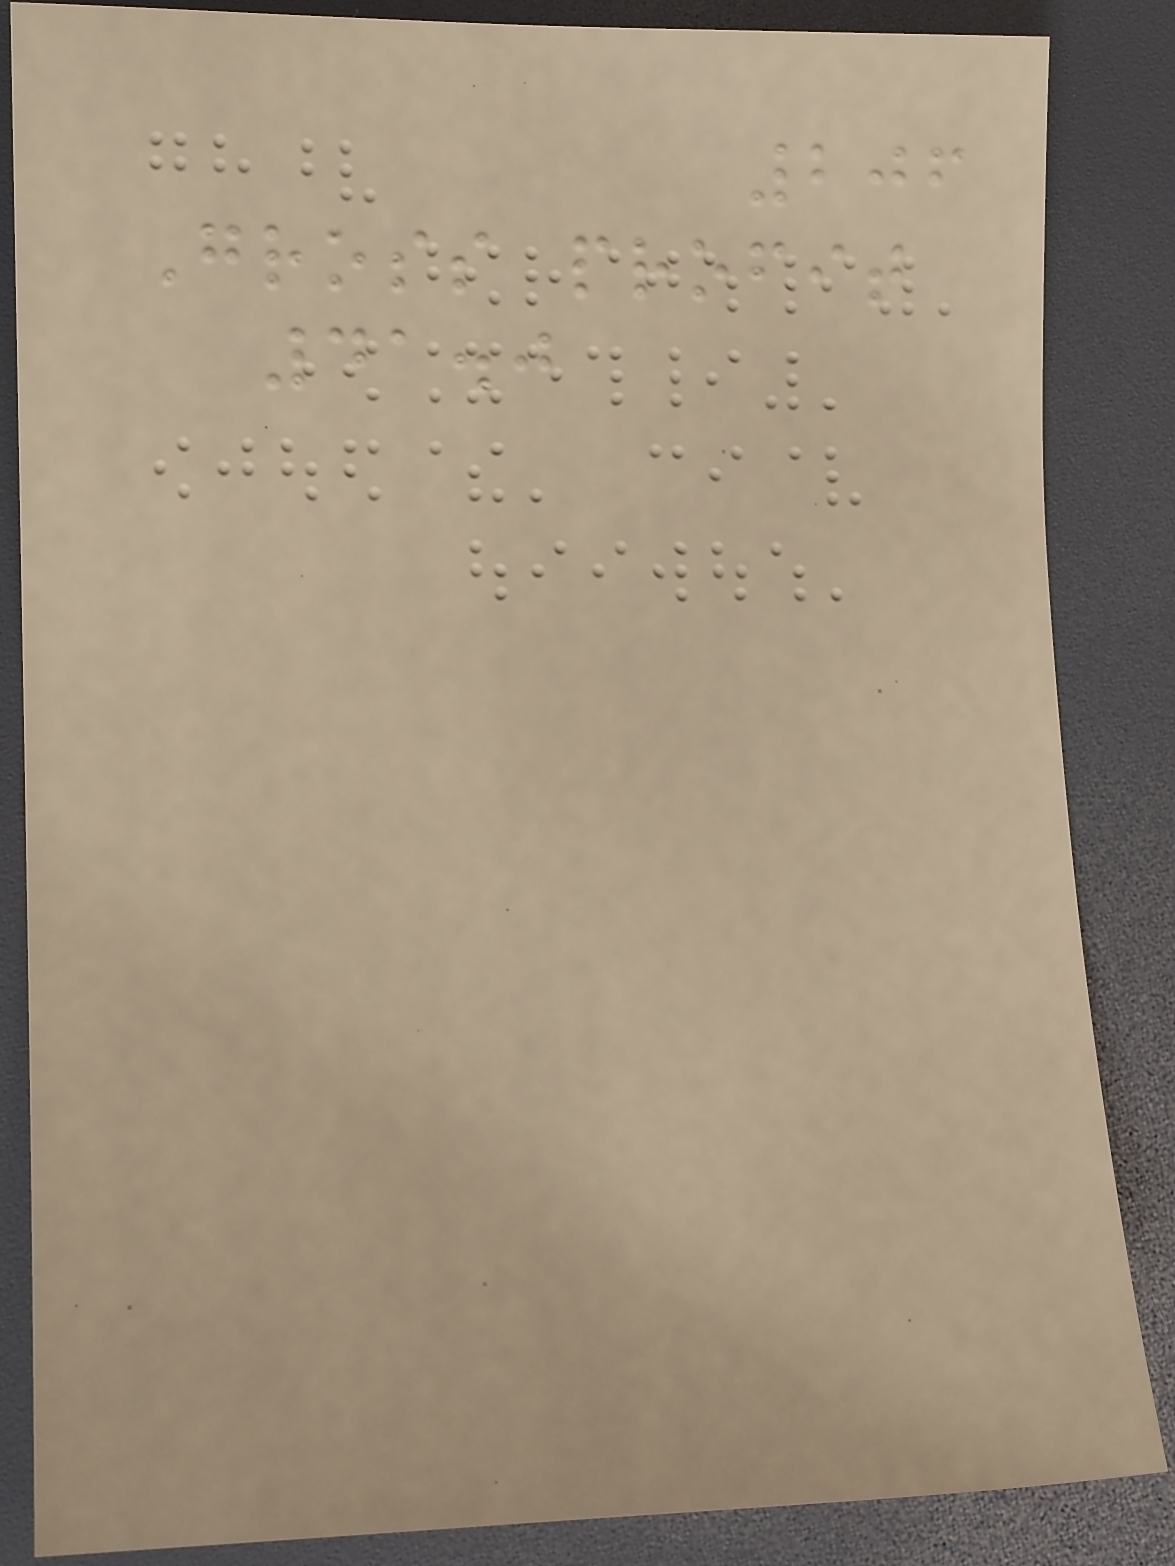206
Gross profit
41.0
